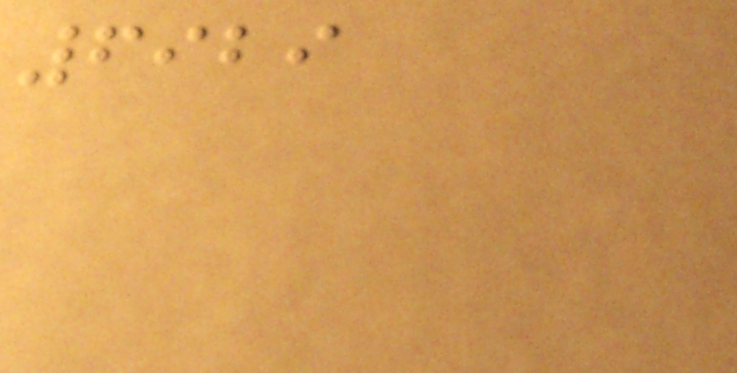6929
